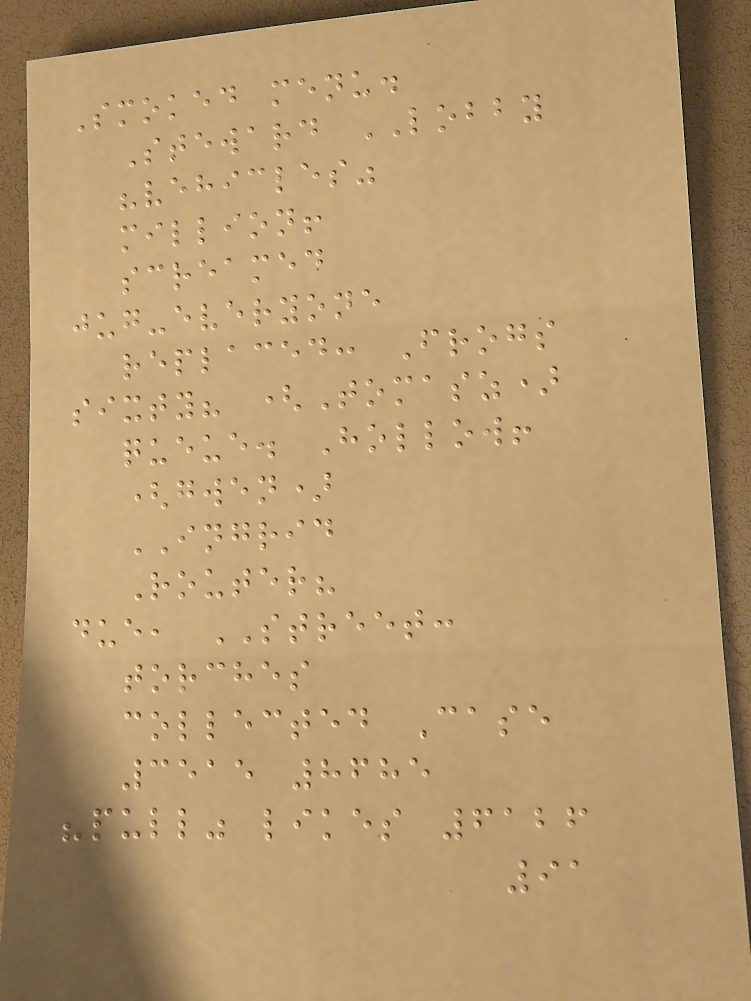Smoked menu.
Steward LOBBY
"vehicles"
million!
screamed
jug-everyone
replaced: Frogs
sixty? (Tomasz)
queue. Hollow!
(gwen)
INGRID
Router?
due, STREET:
torches
collected Case
3515 8685
"pull" likes 6126
91
